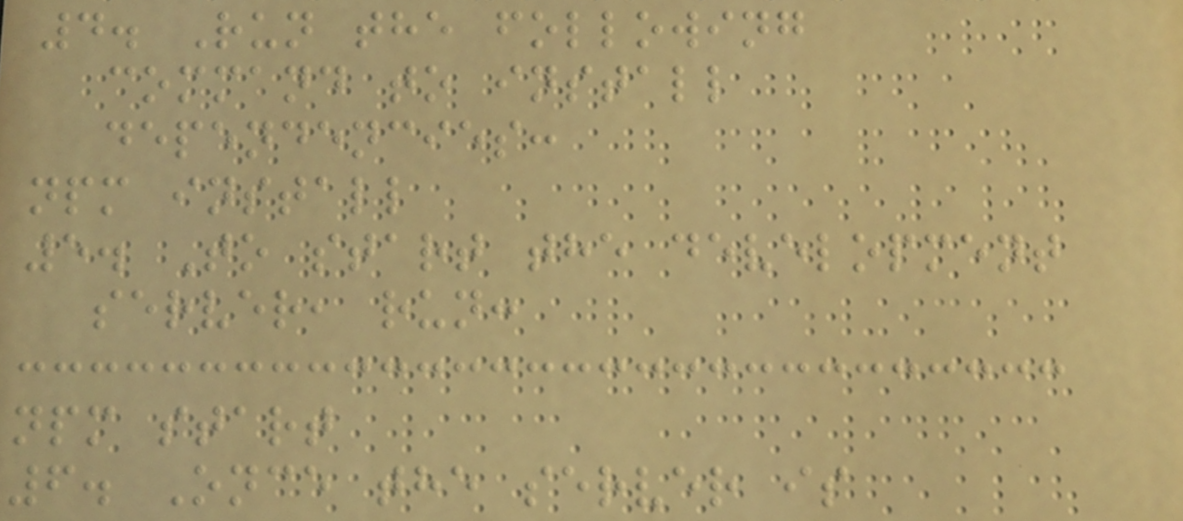4. Run the following
command to install
dependencies:
npm install
5. To start the development
server, run:
npm start
6. Once the server is
